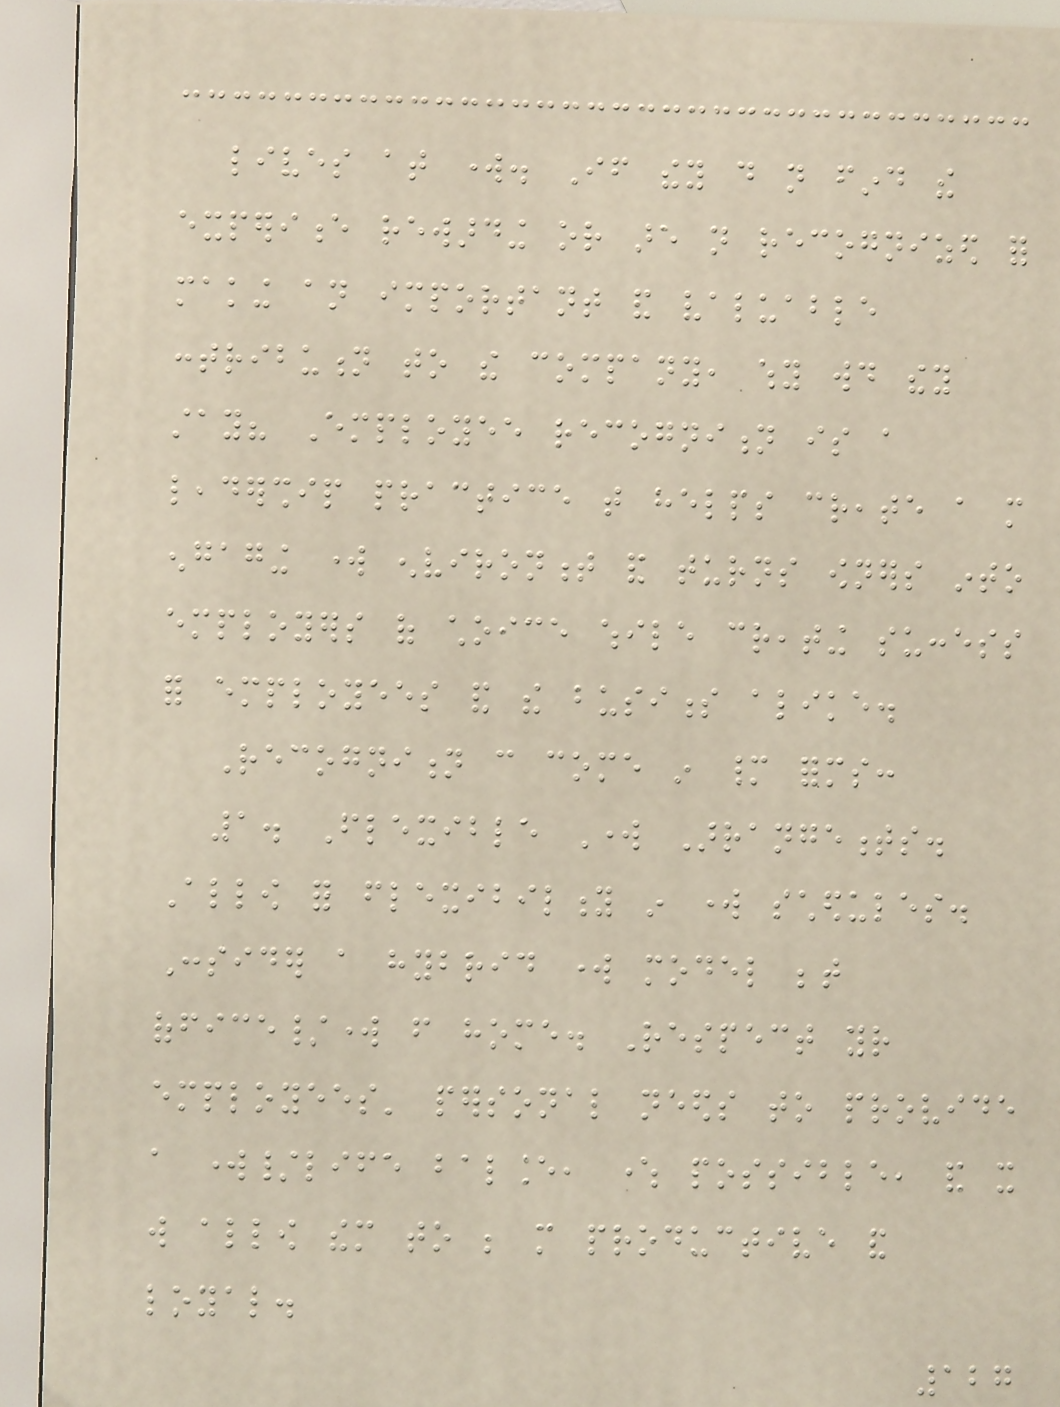lives at work. If they do not find the
experience rewarding or are not recognized for
making an important and valuable
contribution to the company, why would they
stay? Employee recognition is a
leadership practice that helps create a more
engaging work environment and turns owners into
employers of choice while creating success
for employees and the business alike.
Recognition can come in many forms:
1. Flexible Work Arrangements.
Allow for flexibility in work schedules.
Consider a hybrid work model between
office/work from home. Respect your
employees' personal needs to provide
a work/life balance, where possible, and it
will allow them to be more productive and
loyal.
127
